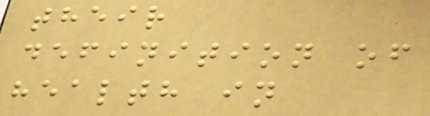their
definition of
health in
